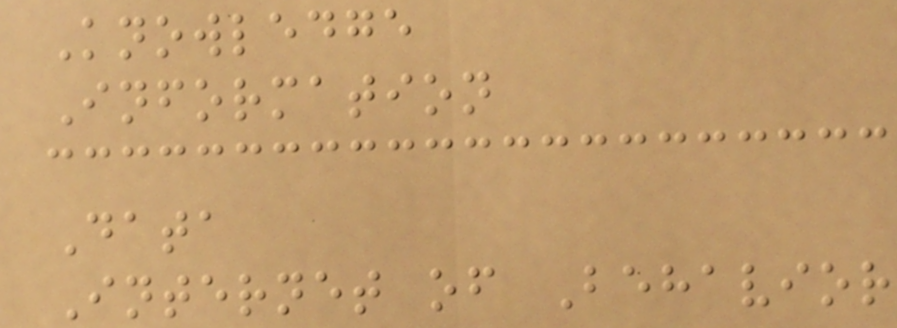Knowledge
Information
Data
Internet of Behavior
